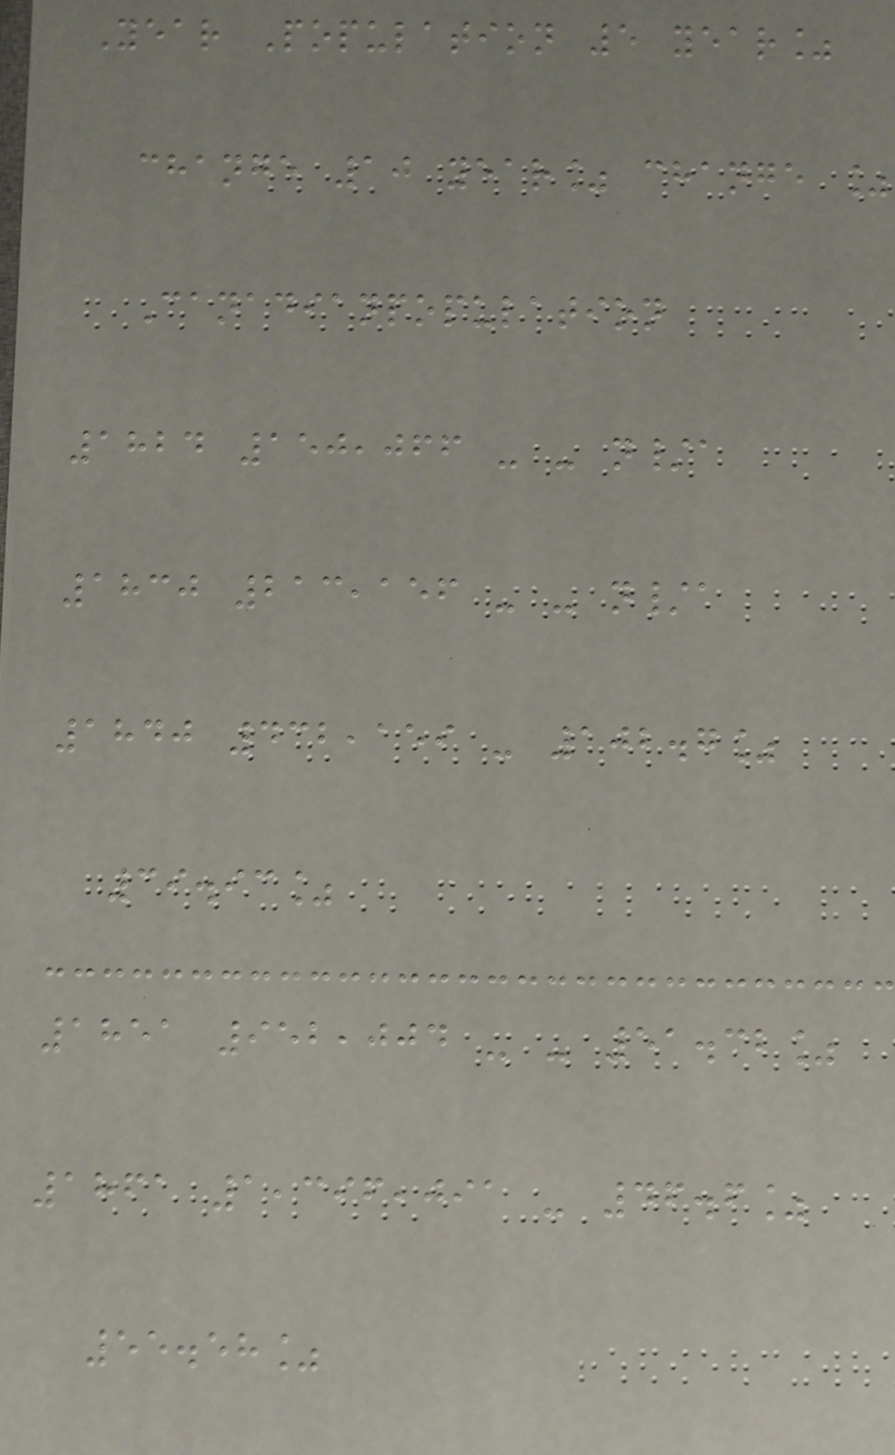Year Population 5 year%
change 10 year% change %
Canadianpopulation
1824 150,066 - - n/a
1830 213,156 - - n/a
1840 432,159 - 102.7%
39.93%
1851 952,004 - - 51.32%
1861 1,396,091 - 46.6%
55.58%
